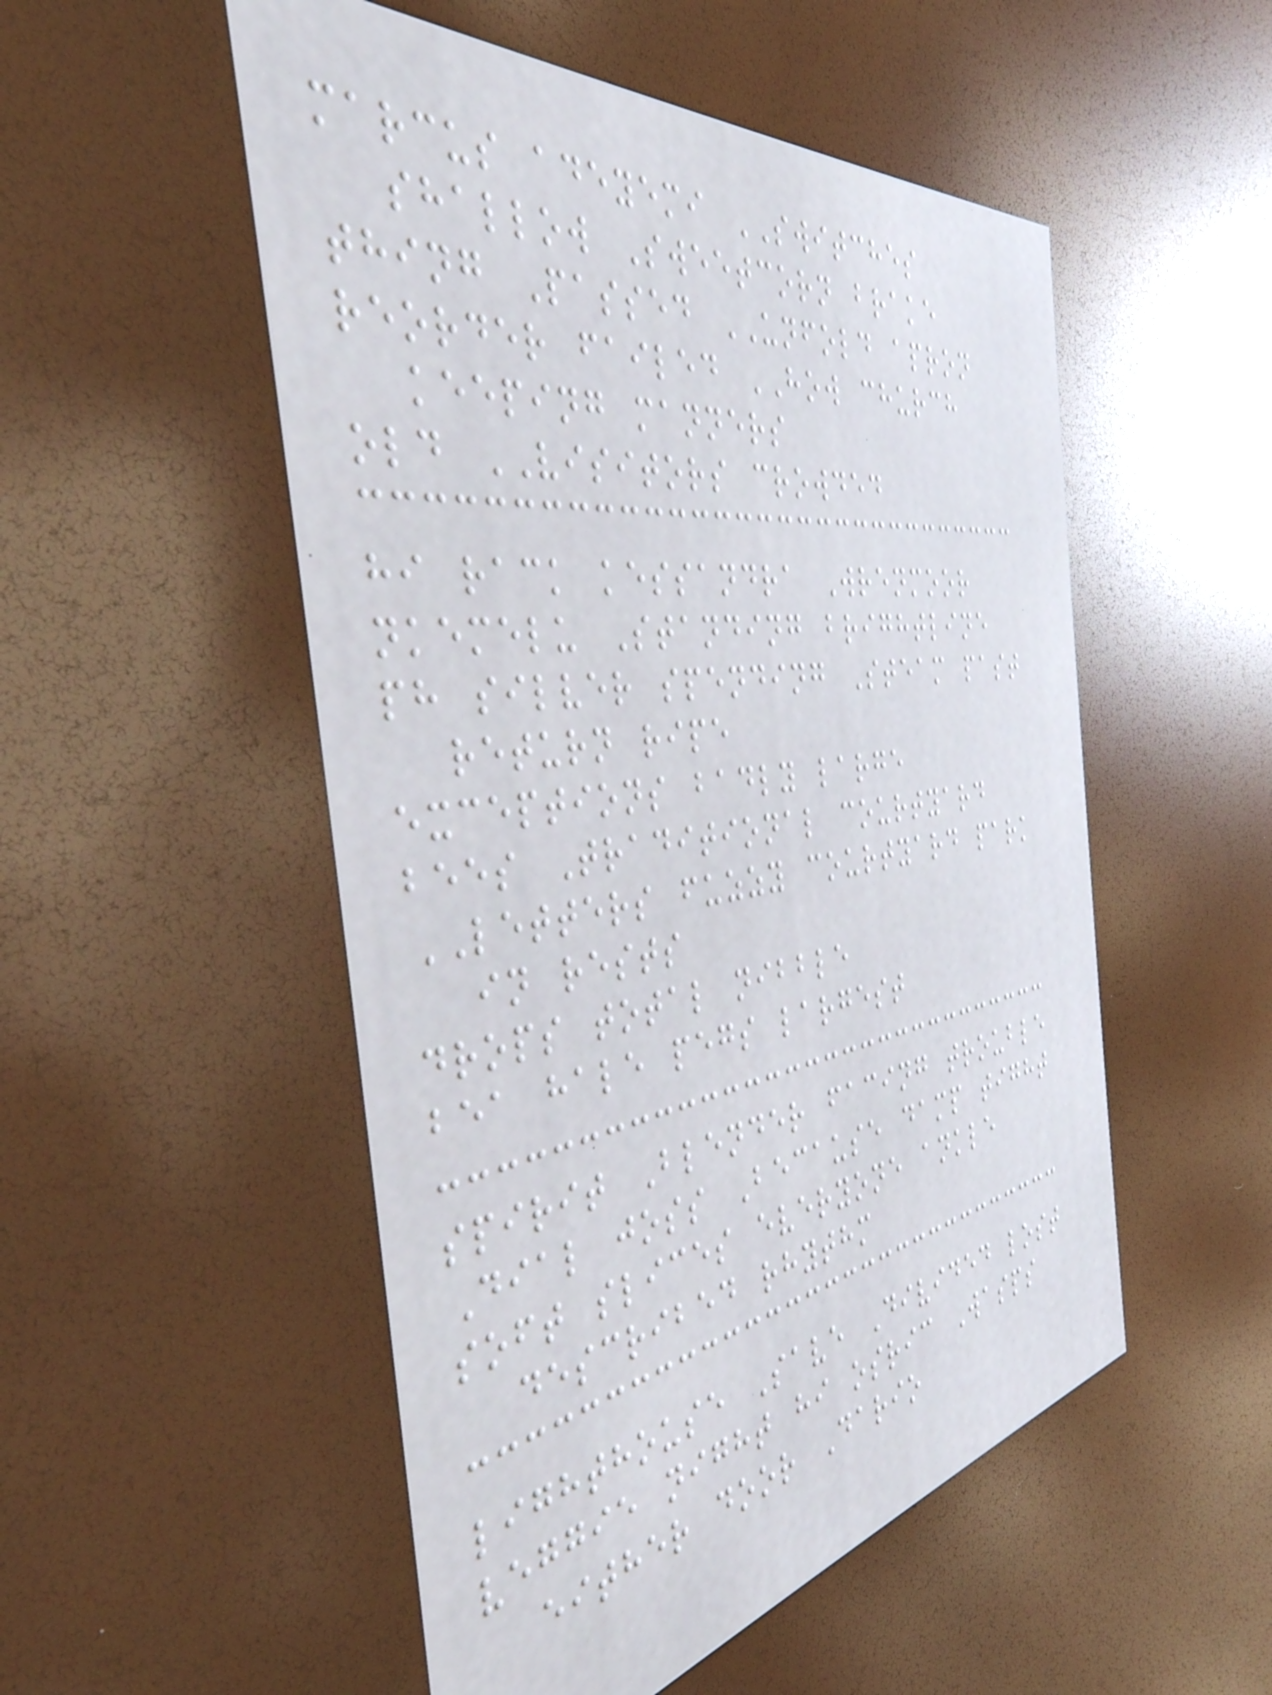marcus adeyemi SWITCHES
shallow Sweetcorn brake
thing Passed UNFOLD apron
reorder failed HOW church
keeping manners
old VISITORS crowded
hi rack kessandra Wrenmoor
nkemelu Standing brightline
ph silver spending Steam past
return ripe
exceptions badly large
bees Traditional courtyard
LETTERS fuzzy courtyard park
in rests
drops total nibble
bea hale pegs largest
spirit Blender facing trouble
Dial joss Because damp tight
soft slices everyone ankle
described rhythm
lighthouse Save Divided lost
veggie night hi osric Wasps
either door Dario
